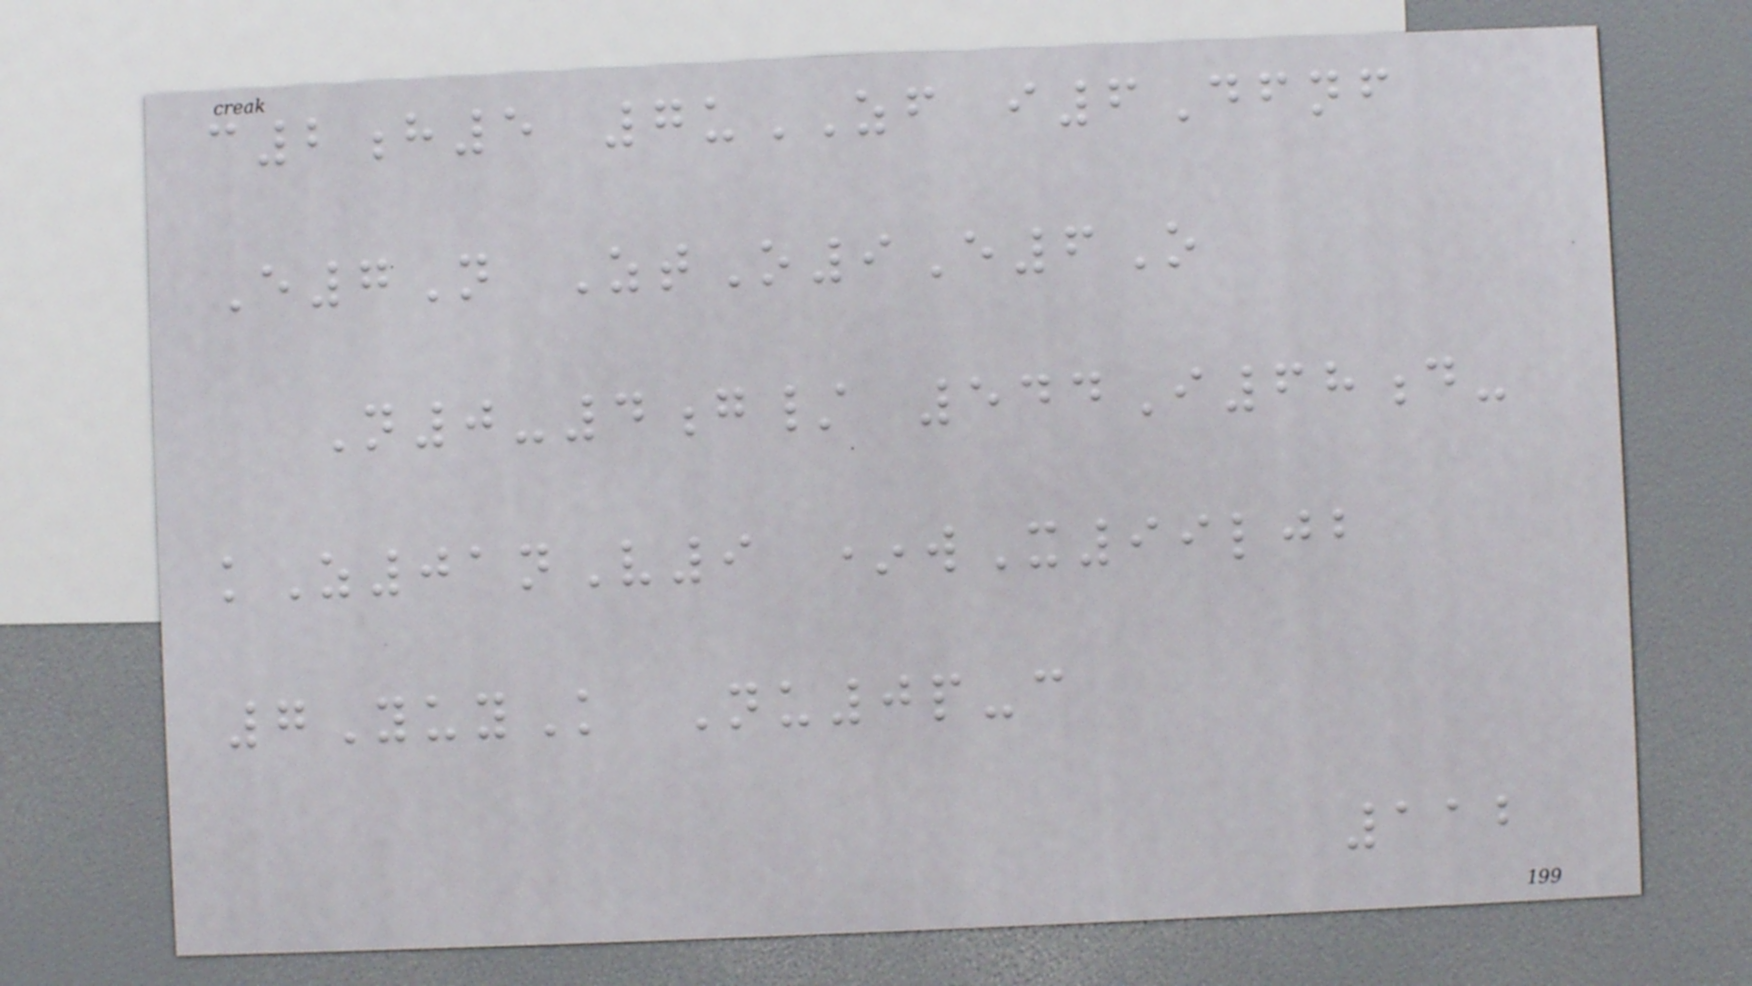c2h5 7uZF i6Dfnf
E7N ZtO9E6O
N0-4g/ 544I68d-
kZ01nV9 *wX99ljb
7YuyK Nu0p-c
112
